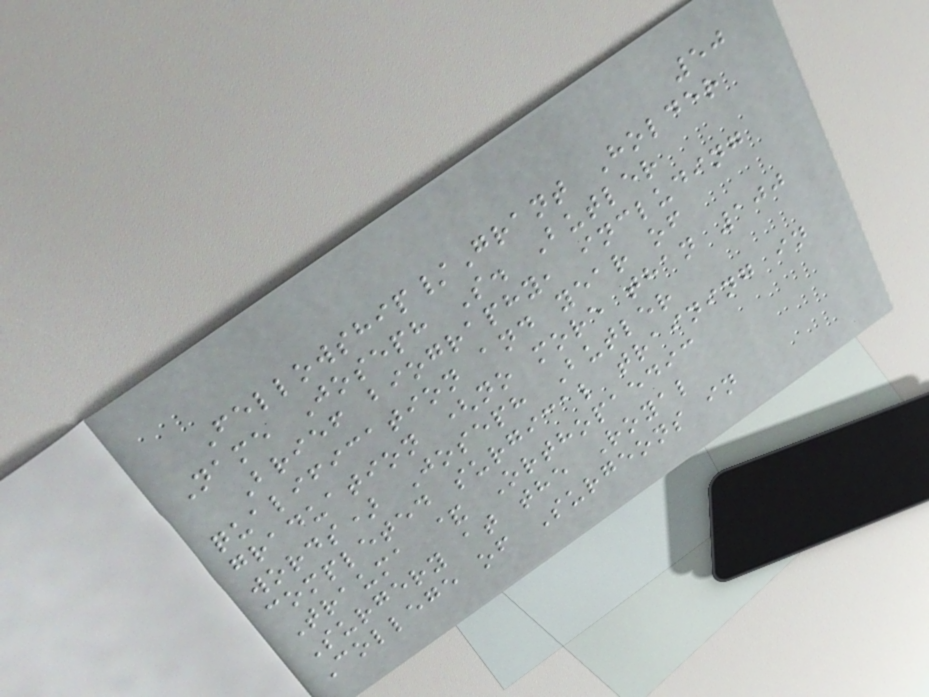50
Fellowship/Grant Holder
Name Joseph S. Butler
Brief biography, including
qualification and year of
graduation (no more than 100
words) Joseph Butler
completed surgical training in
Trauma & Orthopaedic
Surgery at the Royal
College of Surgeons in
